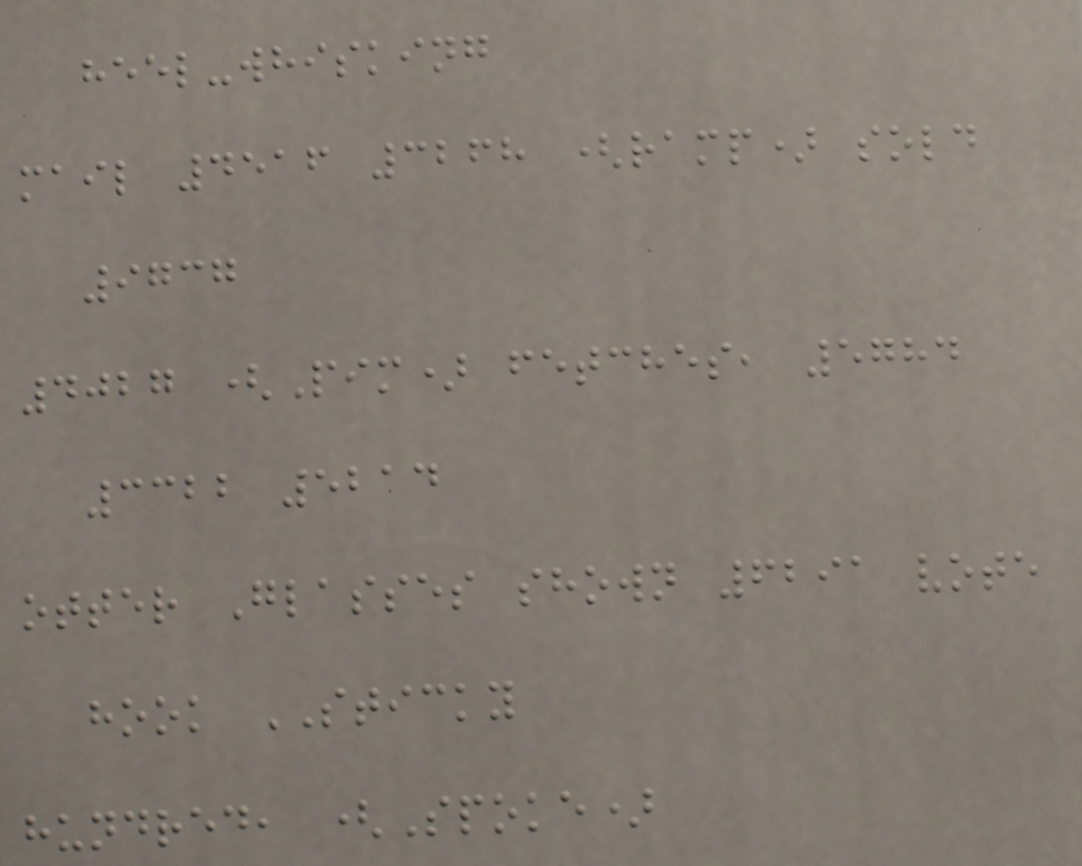heel-whisking
mail 4516 3268 (ramp) sold
9737
4027 (Pim) fetches, 5784
3322 5214
otter Glasses shown 6291 vote
hook STICKY
hundred, (Spoke)
